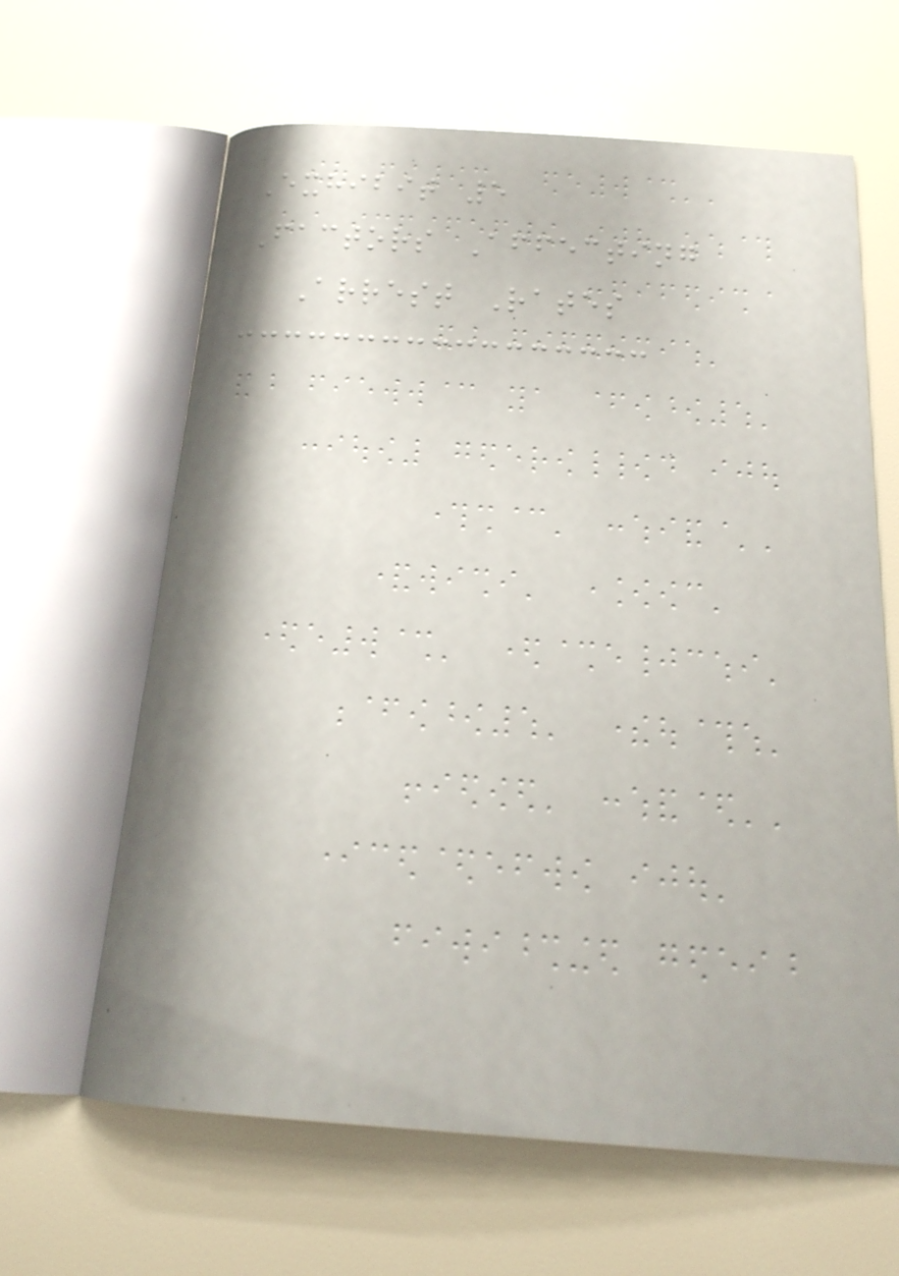Exhibit 5
Factors Affecting
Arrest Rates
